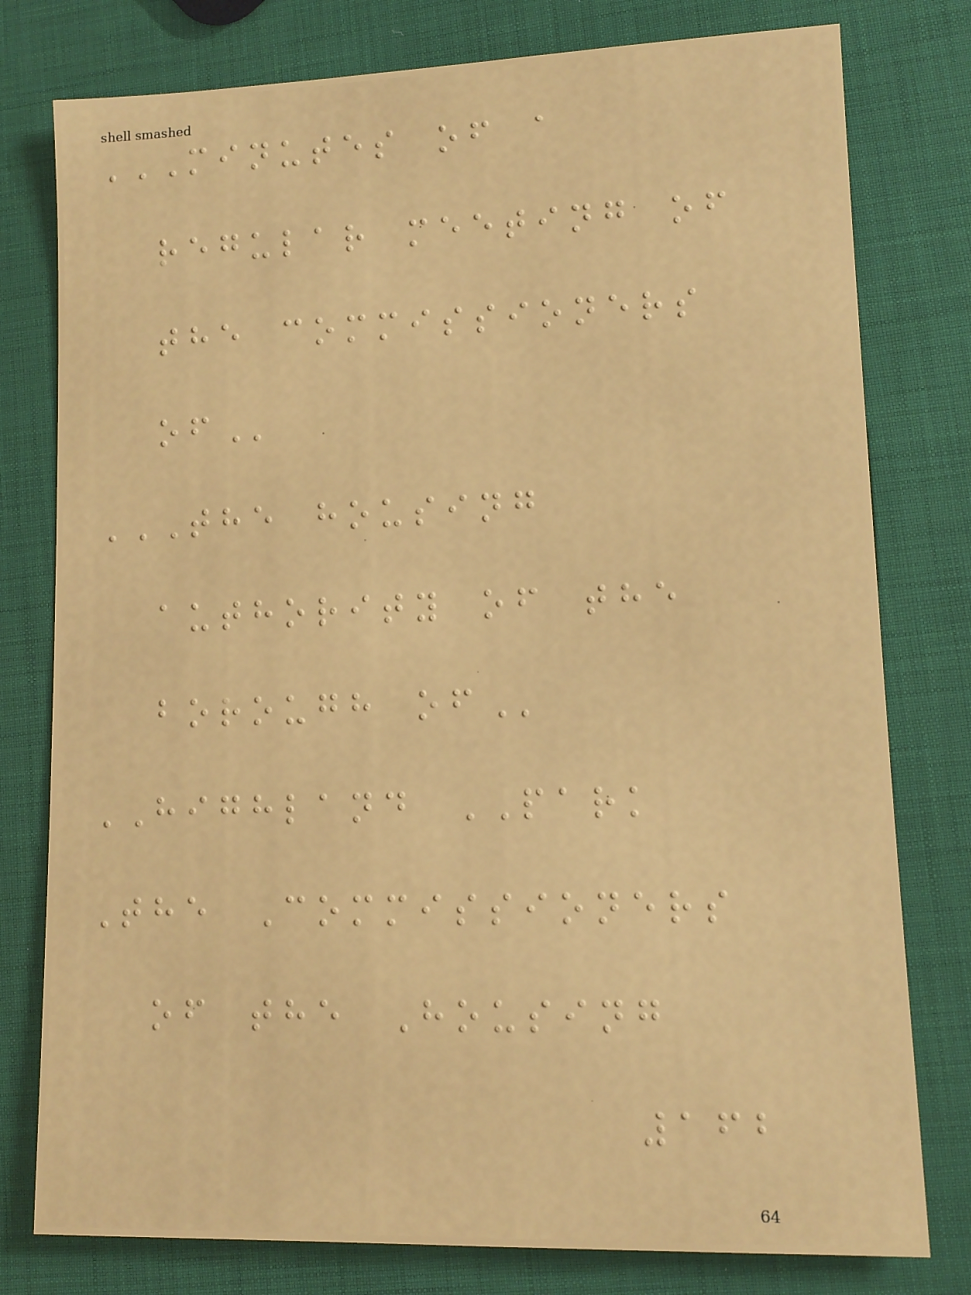MINUTES OF A
REGULAR MEETING OF
THE COMMISSIONERS
OF
THE HOUSING
AUTHORITY OF THE
BOROUGH OF
HIGHLAND PARK
The Commissioners
of the Housing
162
